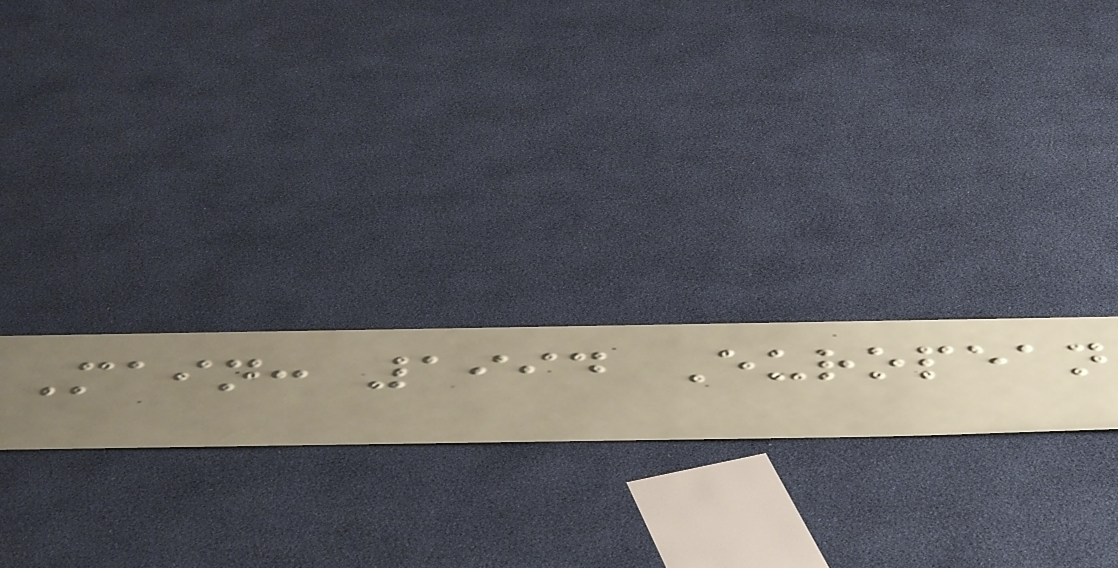Main: 1994 European
